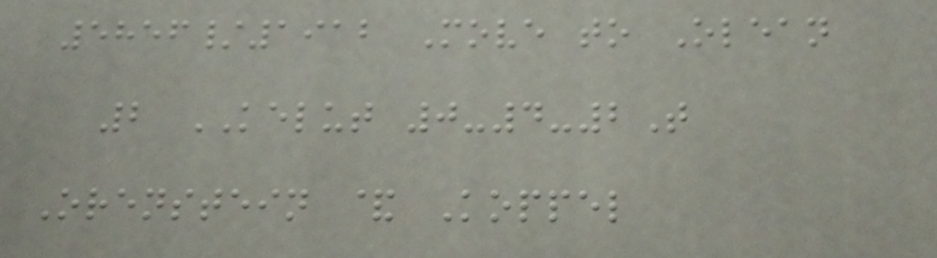5856/1912 Move to Olean
2 KELUT 0-4-2T
Orenstein & Koppel
